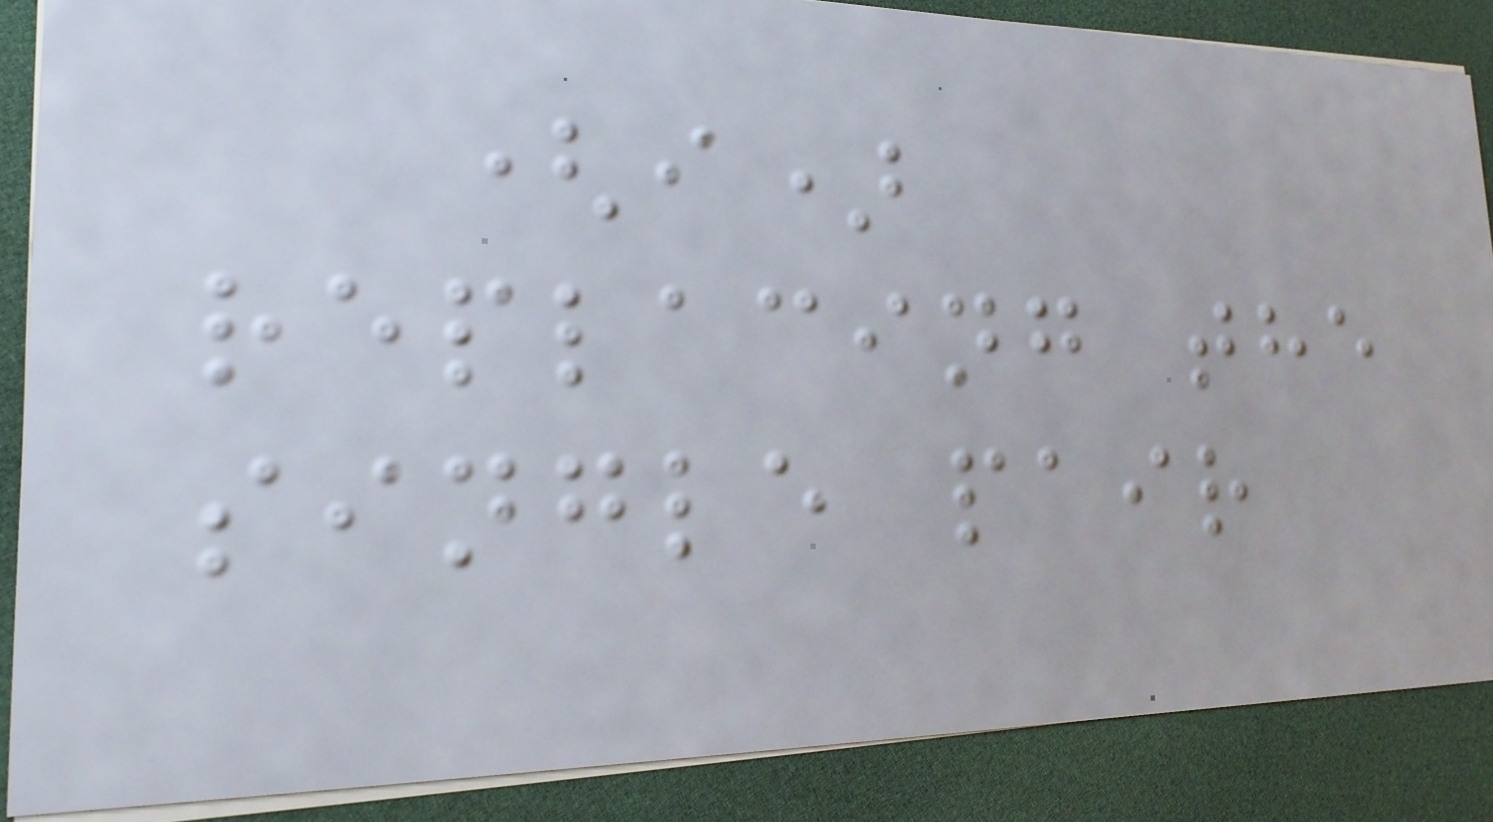(i)
replacing the
single pair
